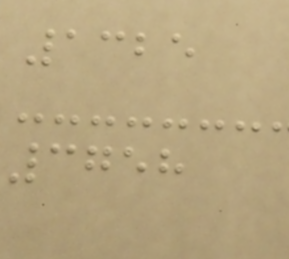1325
3758
